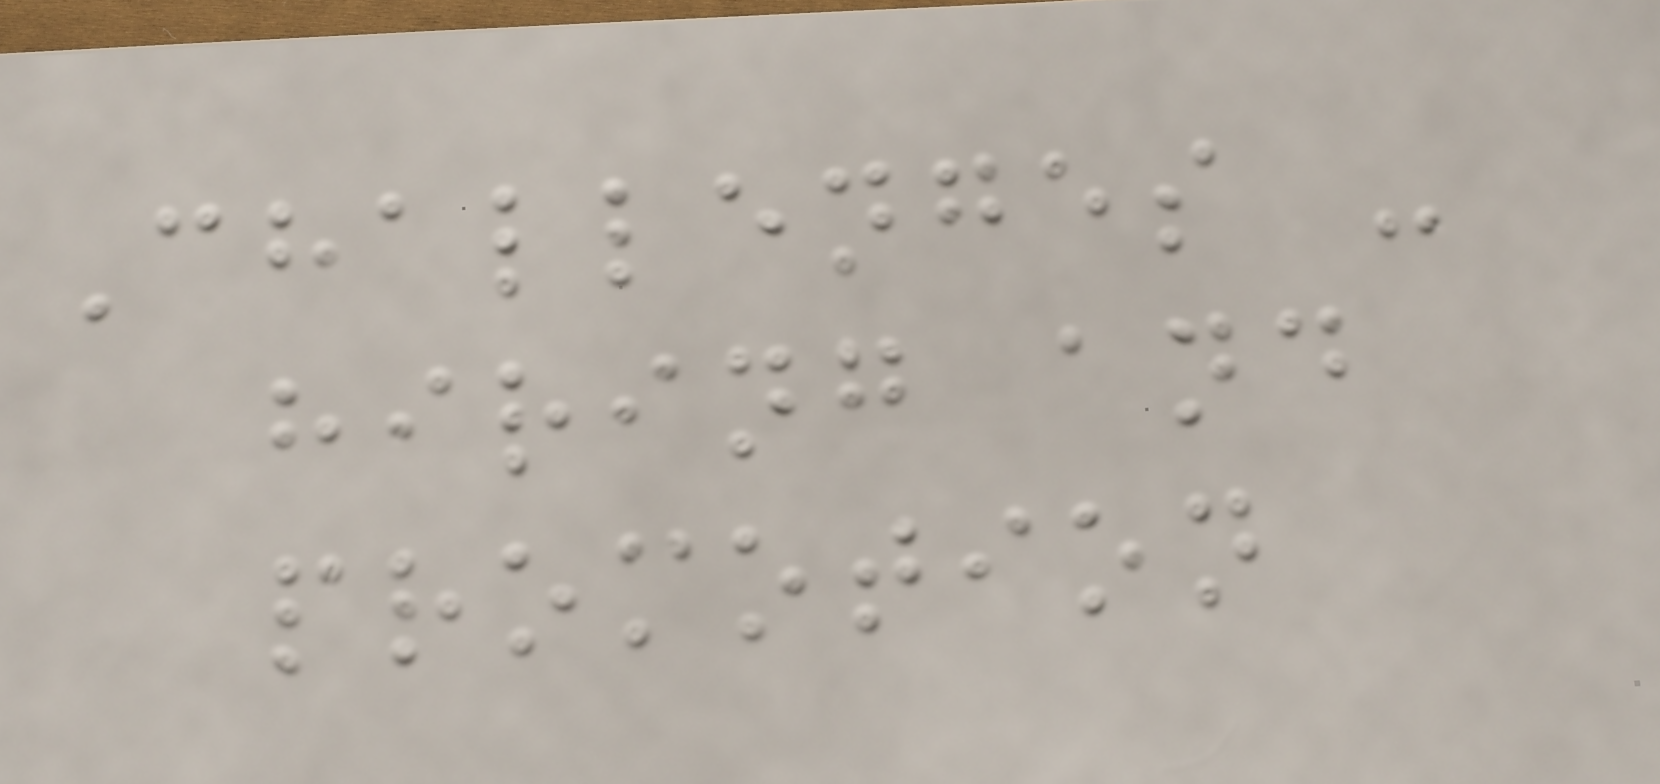Challenges -
hiring and
promotion
